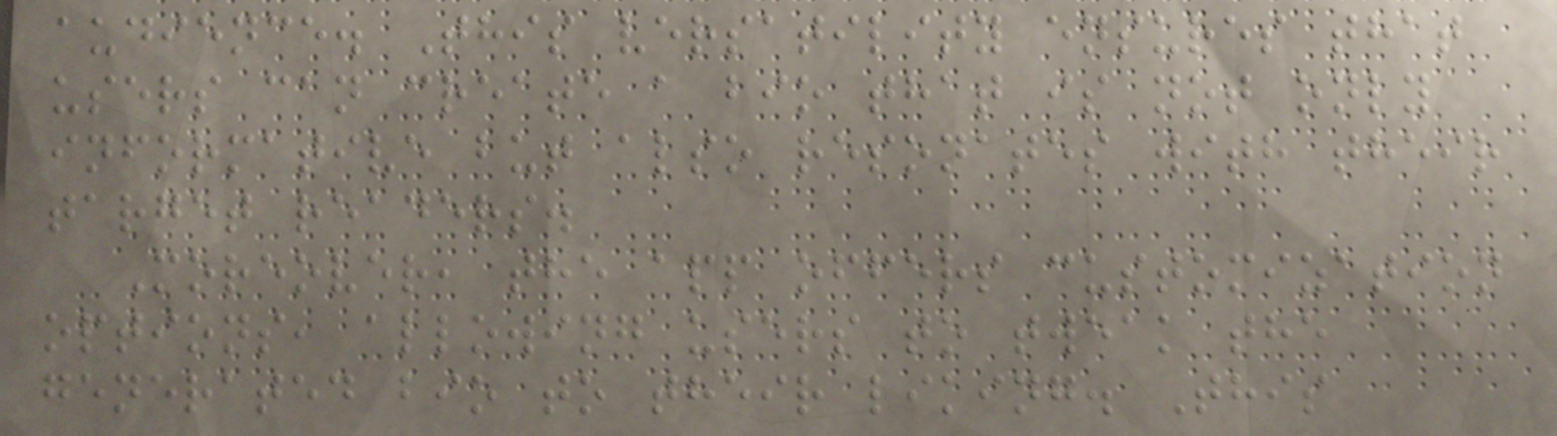audience. This versatility ensures that
users can create a bio that is not only
informative but also resonates with their
target readers.
Moreover, the app offers customization
options, allowing users to tweak the
generated bio to their liking. This
